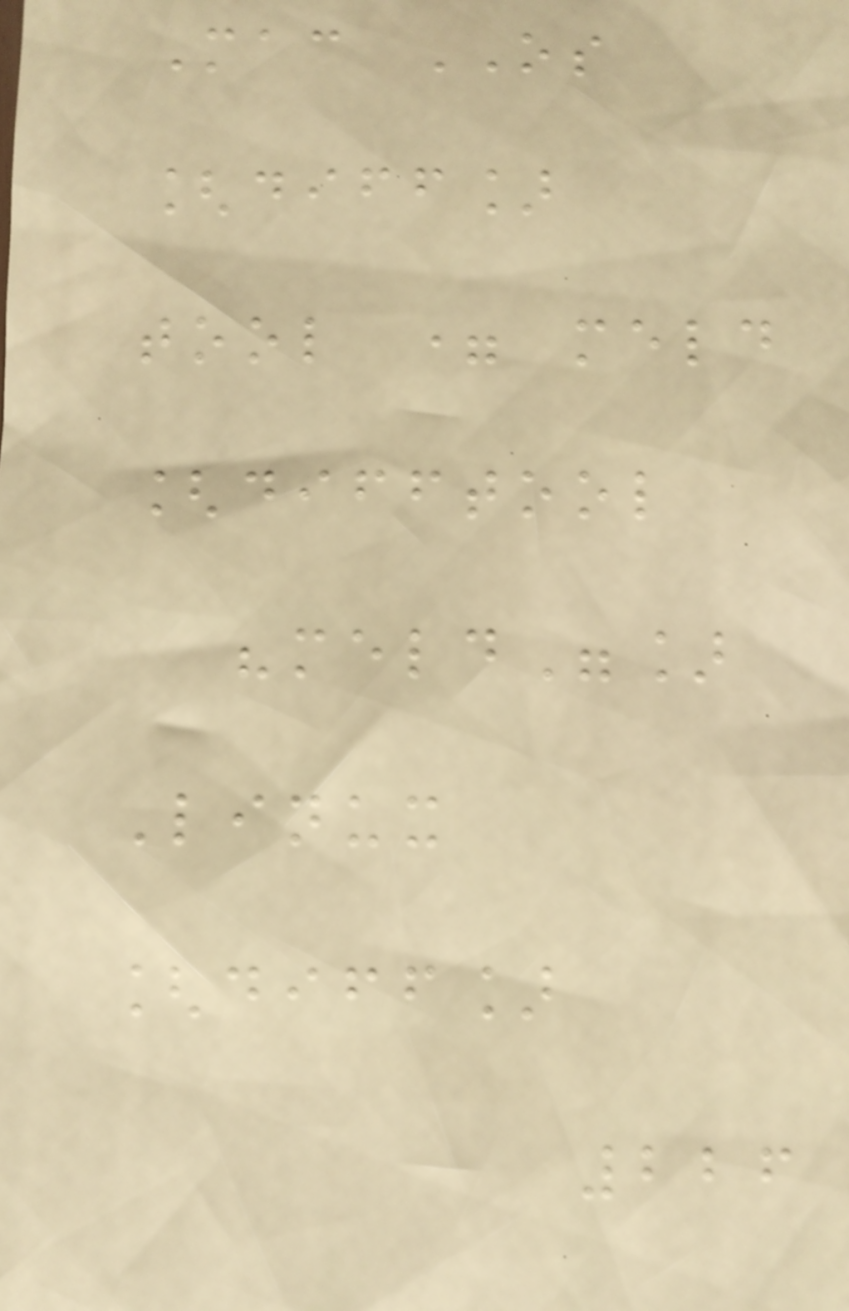Mac OS
[diff]
tool = meld
[difftool
"meld"]
Linux
[diff]
226
